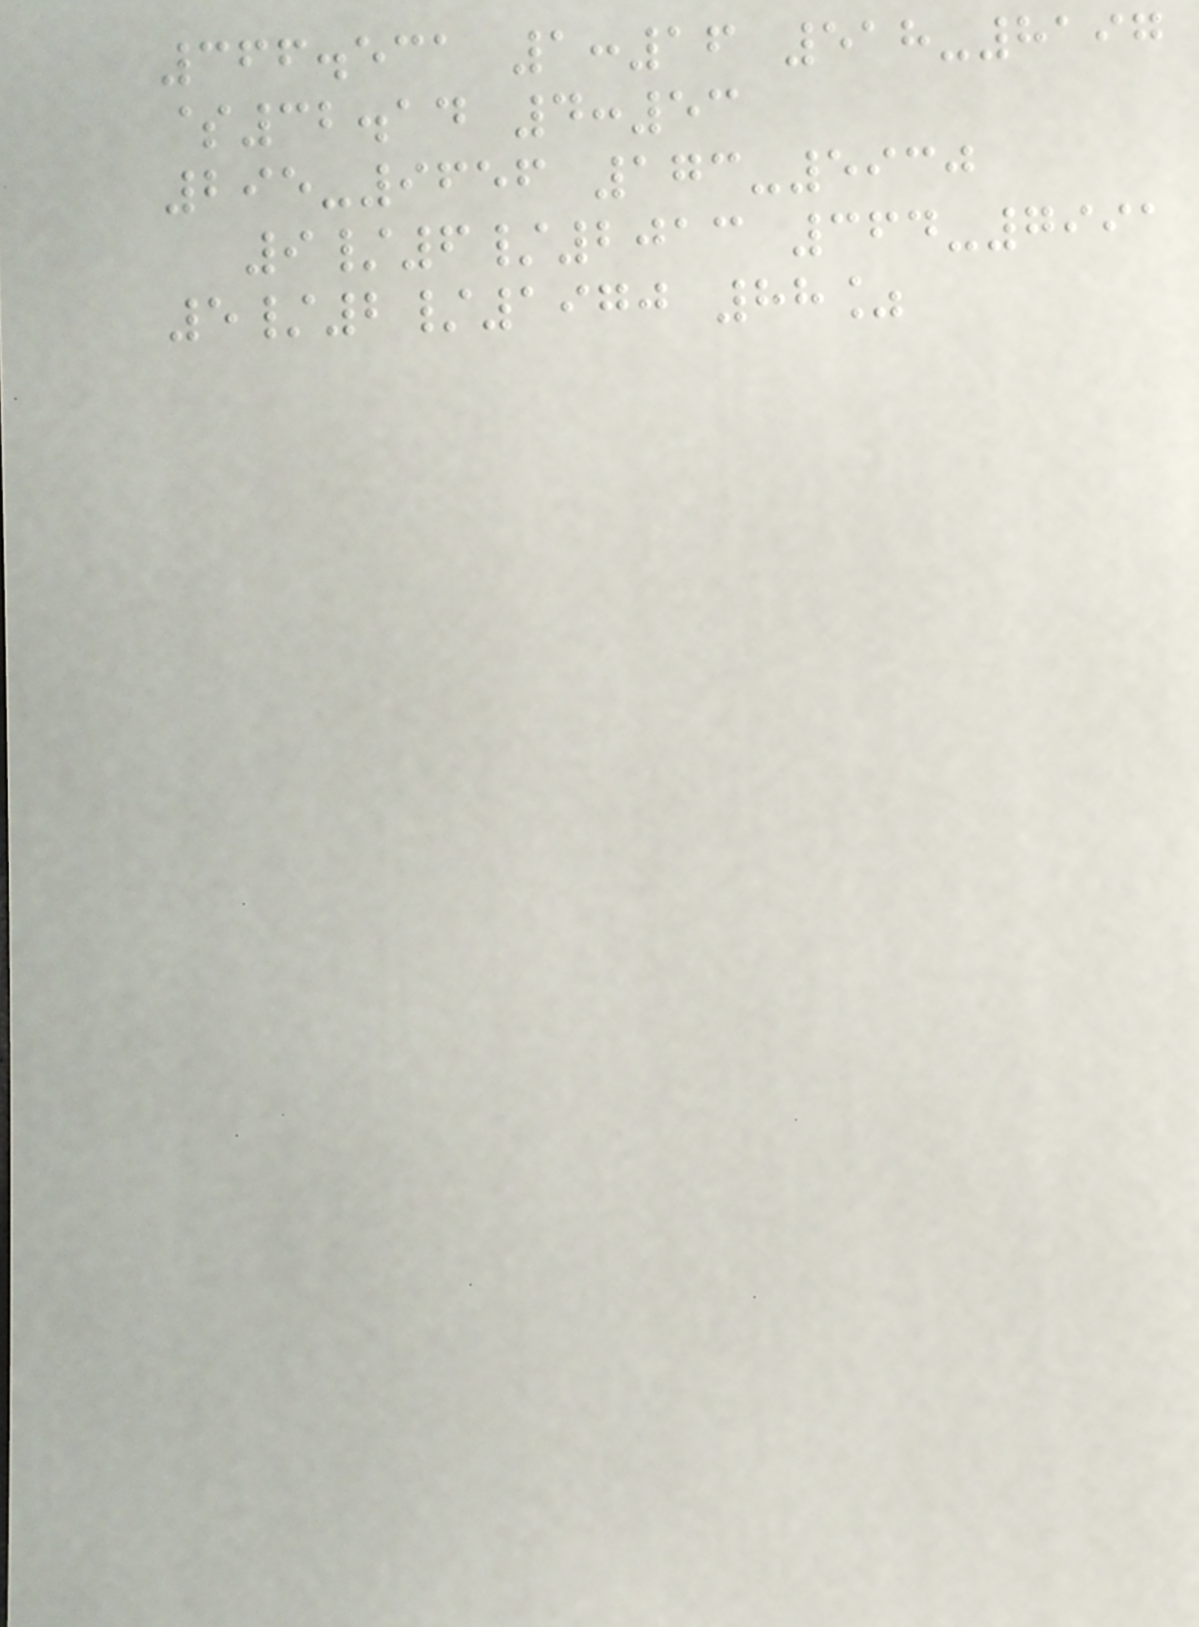366.531 1:16 518-8197
$32.14 4:53
295-9656 173-5930
9/6/2013 364-7991
5/2/1970 88%
